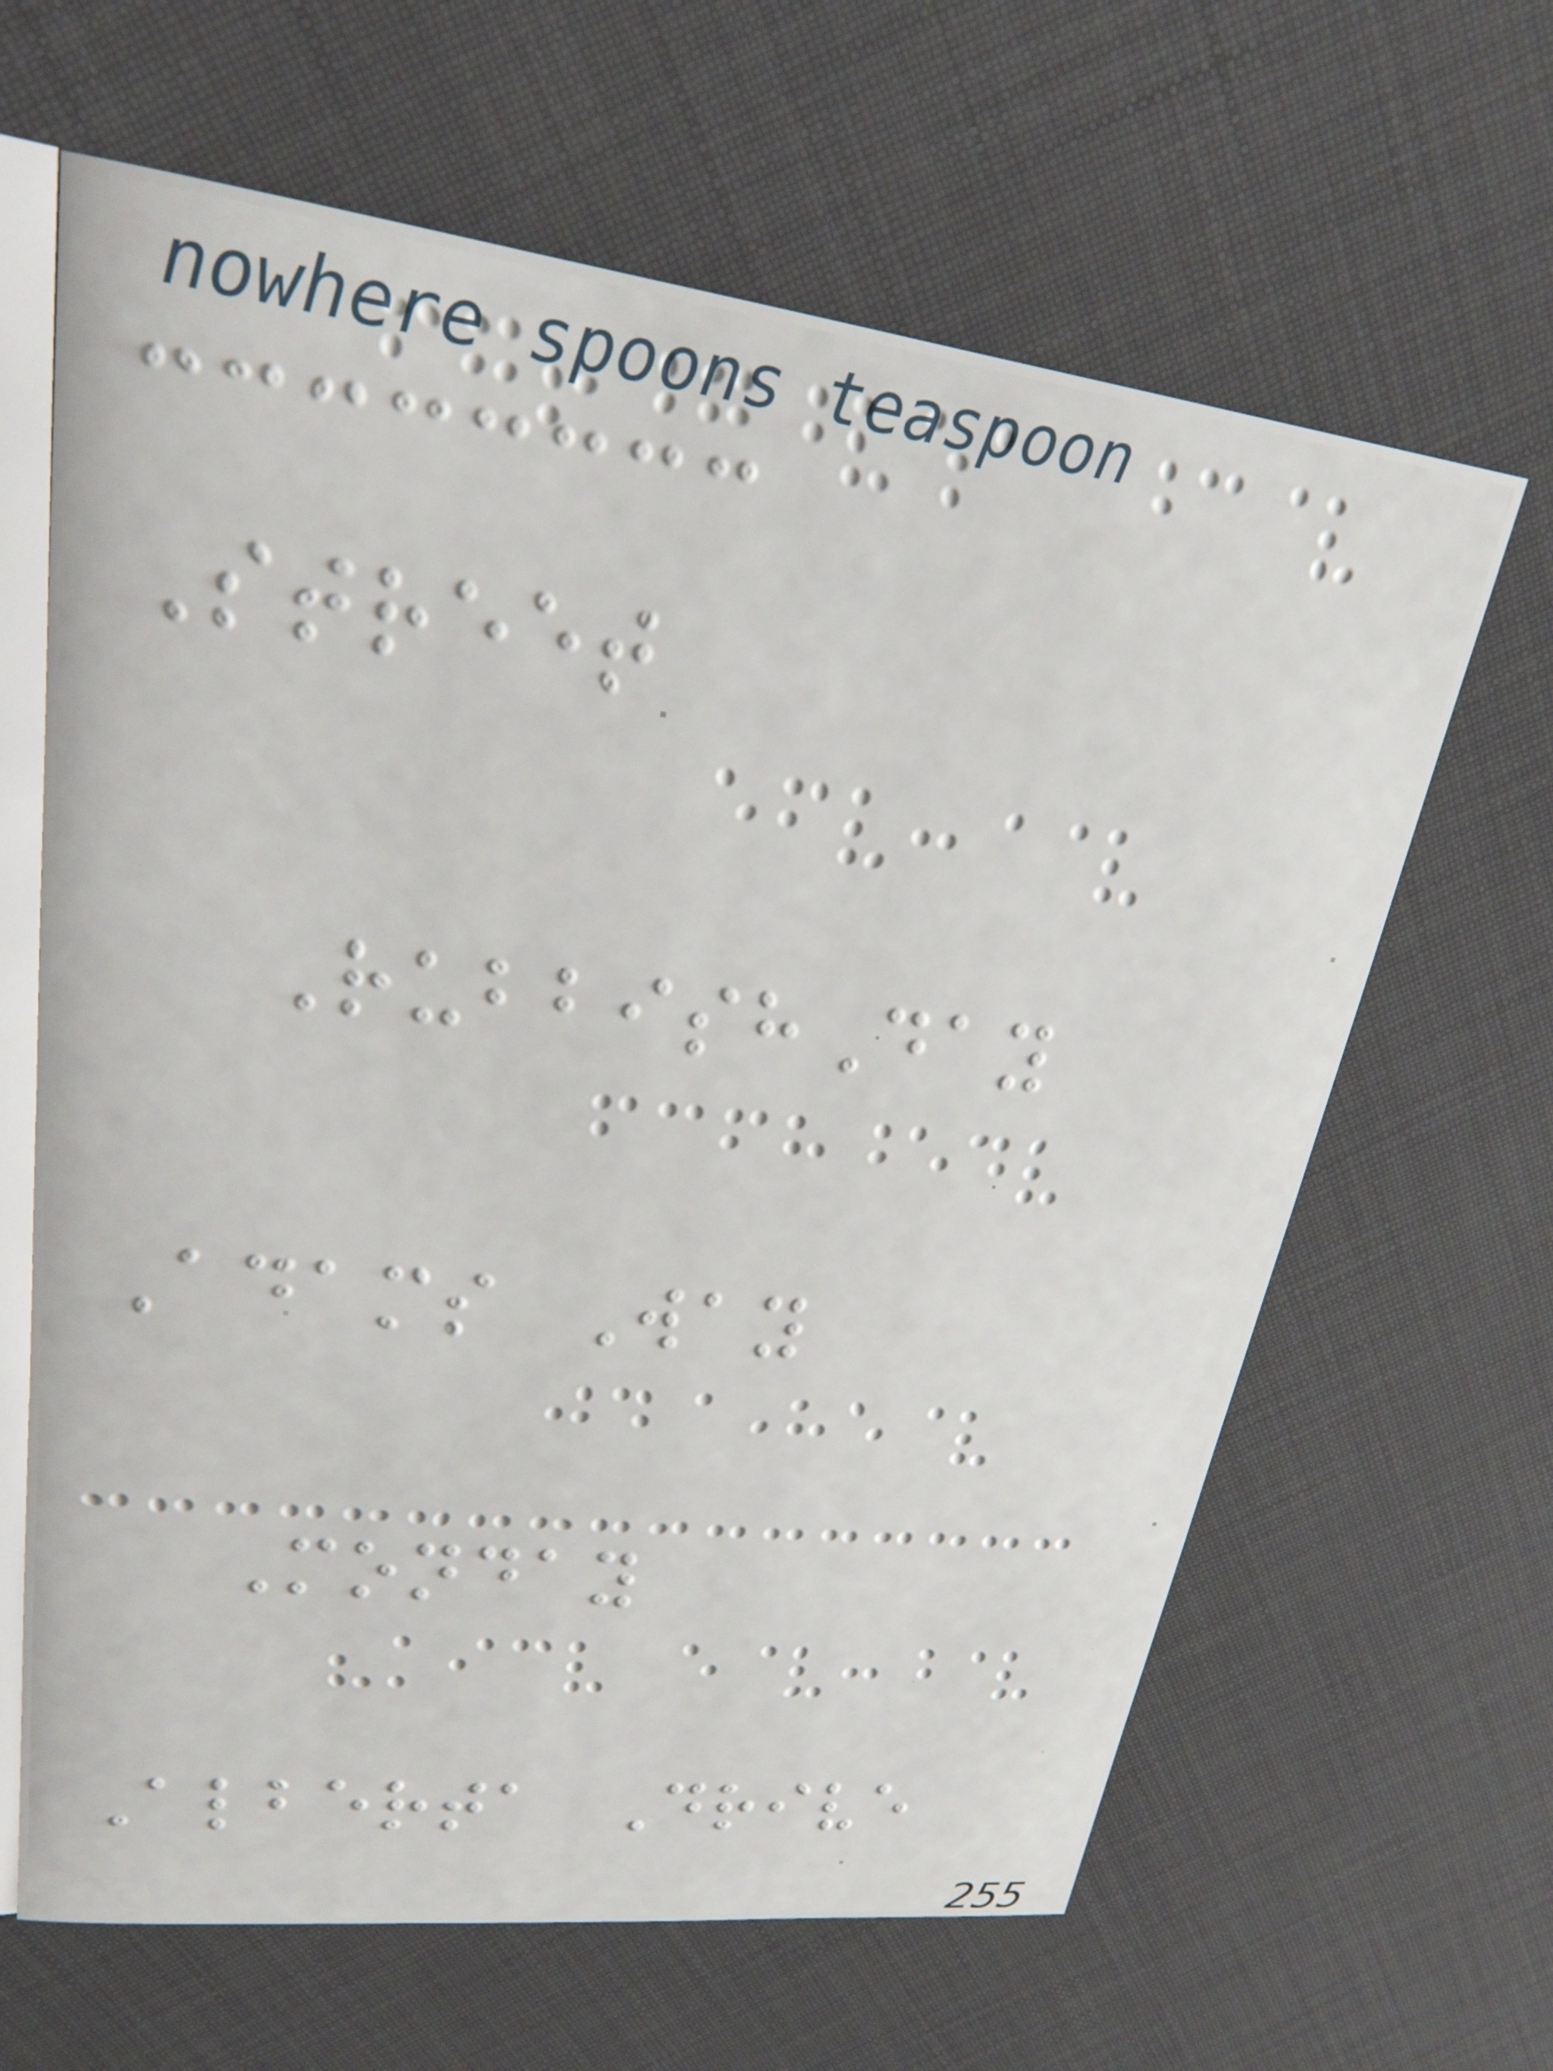Street
RubbishDay
Adams Way
Monday
Alberta Drive
